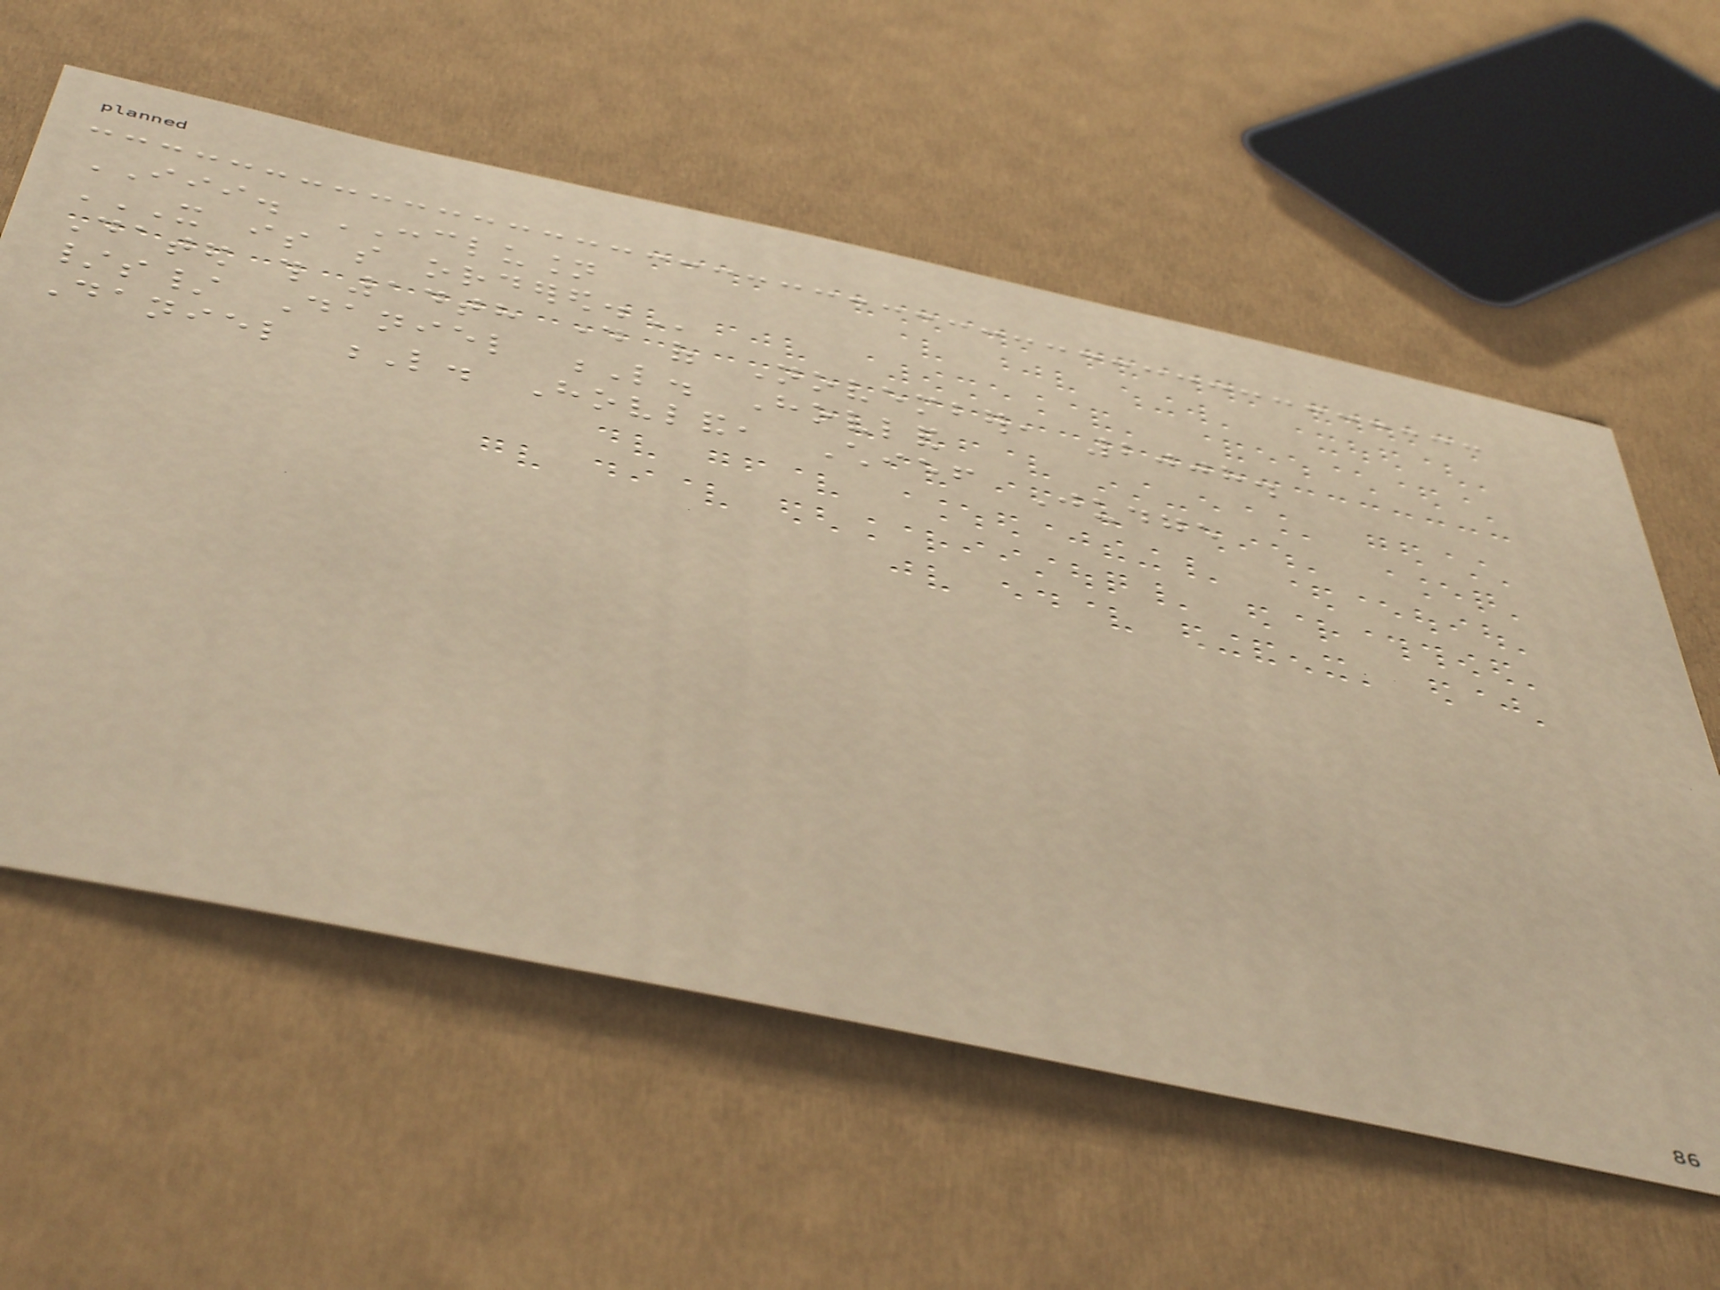III. CONCLUSION
IT IS SO ORDERED.
Dated this 14th day of November, 2008.
/s/ Daniel L. Hovland
Daniel L. Hovland, Chief Judge
